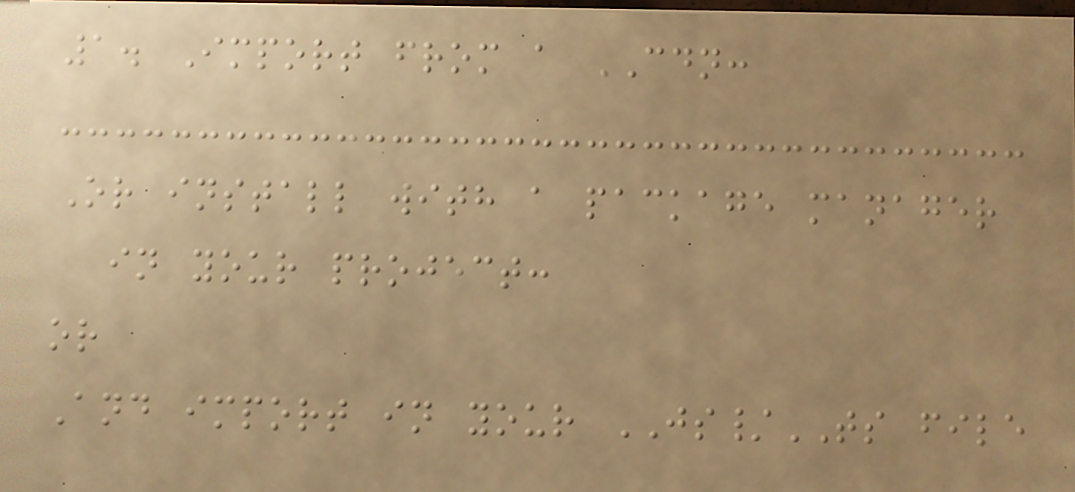1. Import from a CDN:
Or install with a package manager
in your project:
or
And import in your JS/TS file
